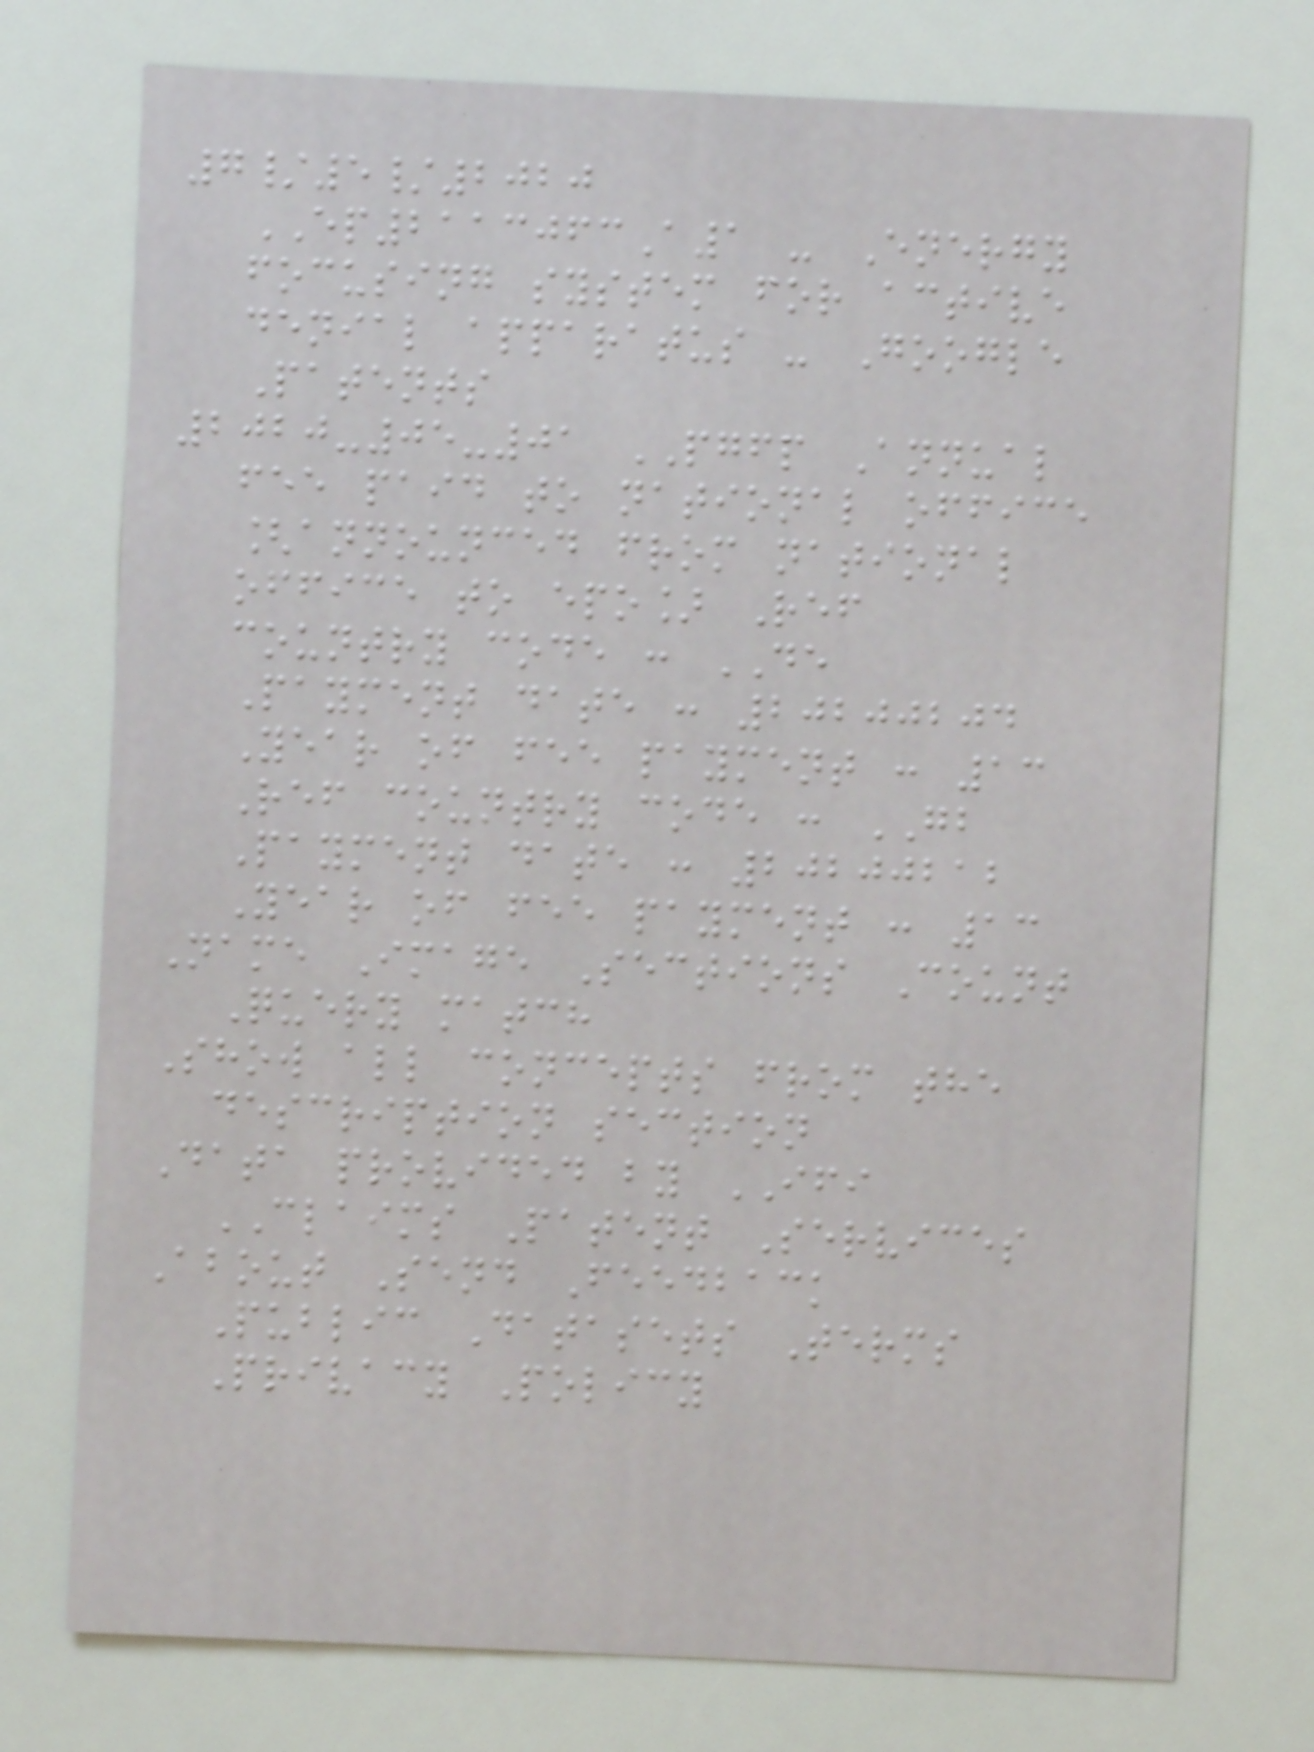7/5/2020
EP2113063A1 - Energy
focusing system for active
denial apparatus - Google
Patents
2020-05-01 PGFP Annual
fee paid to national office
[announced from national
office to epo] Ref
country code : DE
Payment date : 20200204
Year of fee payment : 13
Ref country code : GB
Payment date : 20200212
Year of fee payment : 13
Name Image Sections Count
Query match
Show all concepts from the
description section
Data provided by IFI
CLAIMS Patent Services
About Send Feedback
Public Datasets Terms
Privacy Policy
